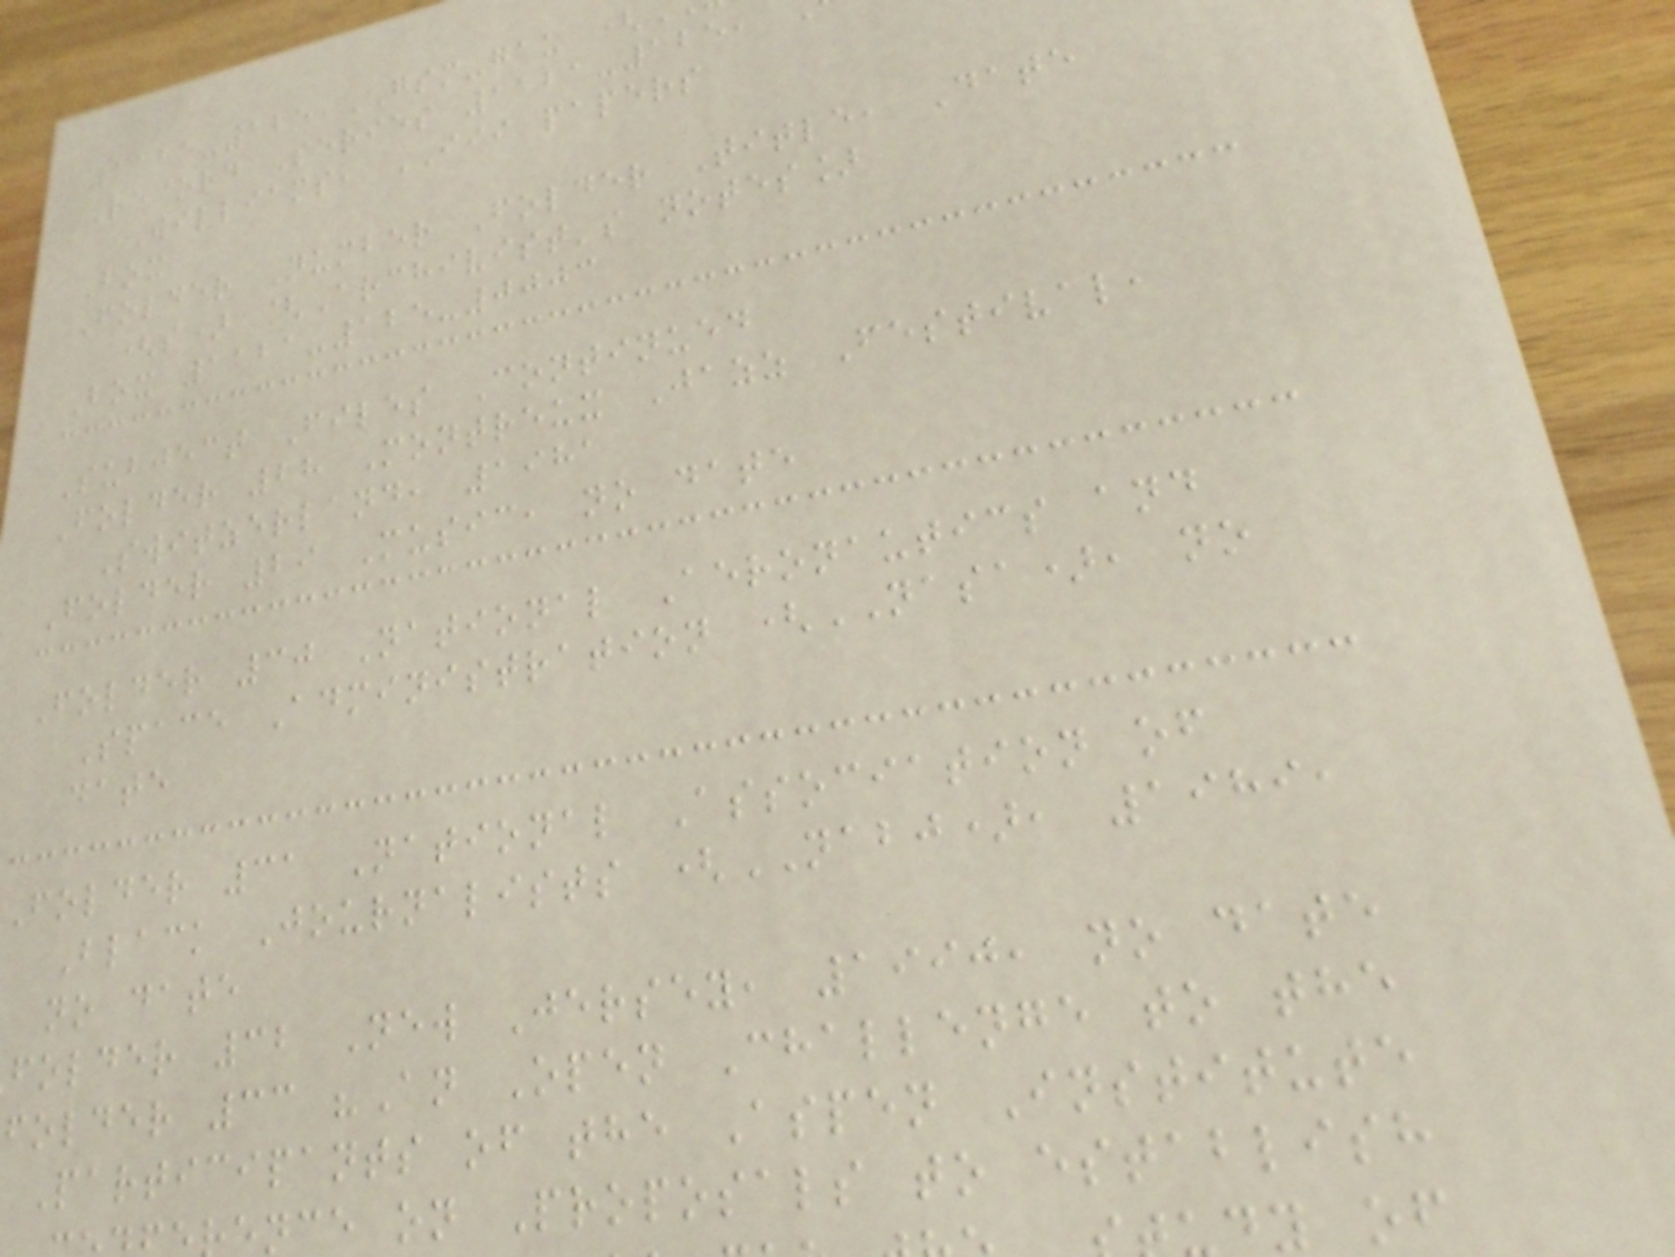1121-125 GSM-gau (
Record Series 1121-125,
Williams, III papers
Box
Folder Number Folder Title, Date
(s) [Archivist's notes]
Box 1121-125-0003
Subject Files Continued
Folder 28 Montreux Jazz Festival,
Switzerland, 1981
Folder 29 Music, no date
Folder 30 National Aeronautics and
Space Administration (NASA), no
date
Folder 31 National Association of
Black Journalists (NABJ), 1989,
no date
folder 32 New Jersey, 1990, no date
folder 33 "An Open Challenge to the
Participants of the Aspen Institute
ence on Proposals to establish
